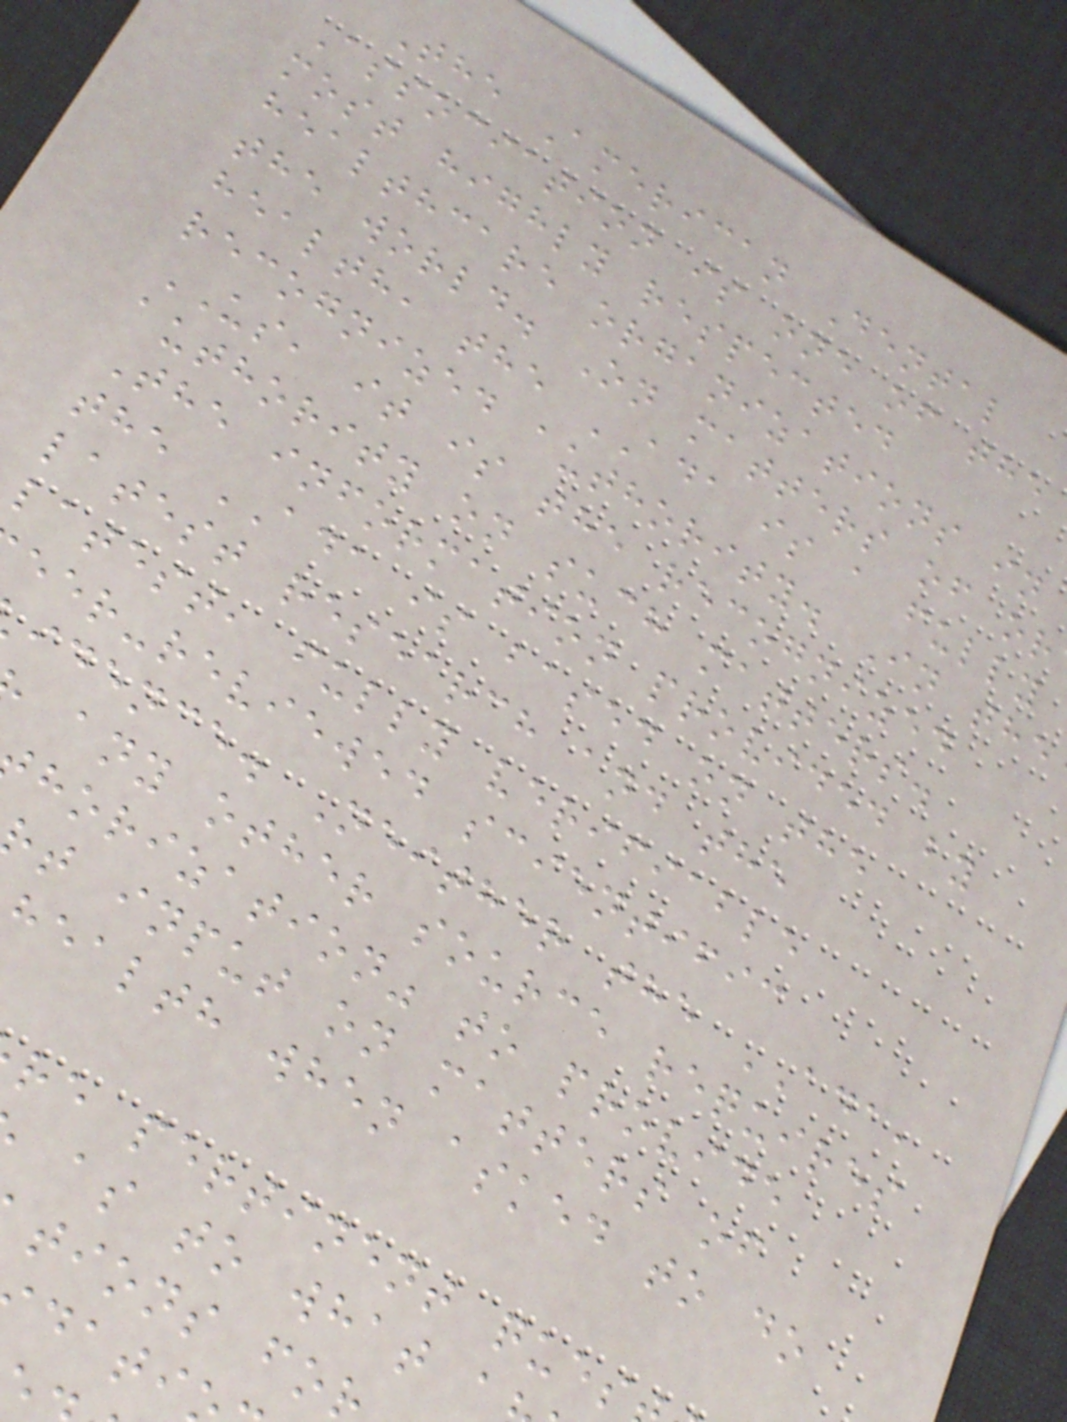The American Dental
Association is one of the
most highly respected
healthcare organizations in
the world. On matters of or
health, the ADA is a fully
recognized authority. In the
US, it is the recognized
authority on such matters.
The information provided by
the ADA is based on the
latest research and the
latest, fully verifiable
eer-reviewed scientific
idence. Neither the ADA,
any other source requires
horization" to provide
t input on matters of
health when asked to do
re pertinent ques
as to what a
tions fo
